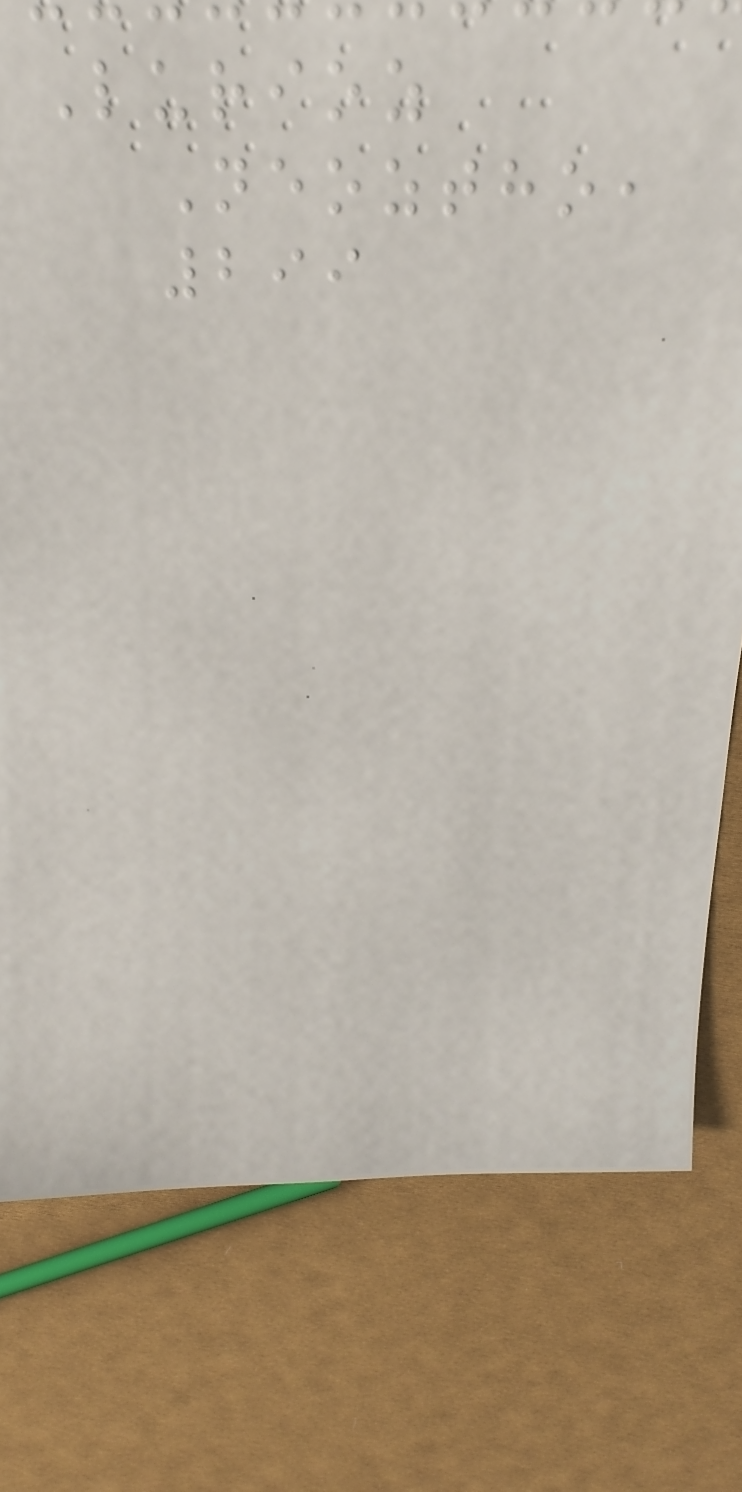Lurioz
Neoztho,
299
